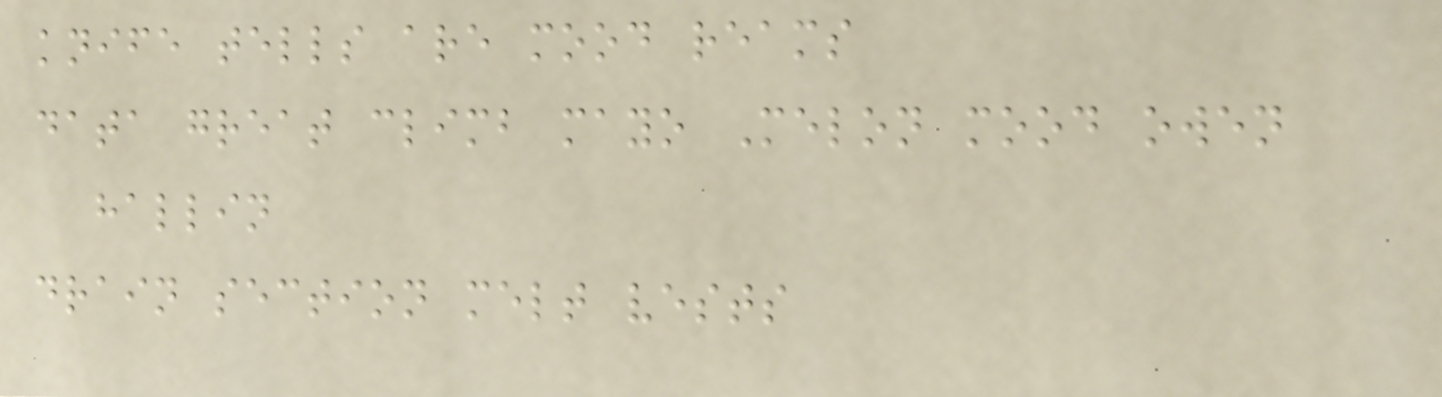knife tells are mood reams
data great climb mayo Melon mood owen
hallin
drain section melt vests
